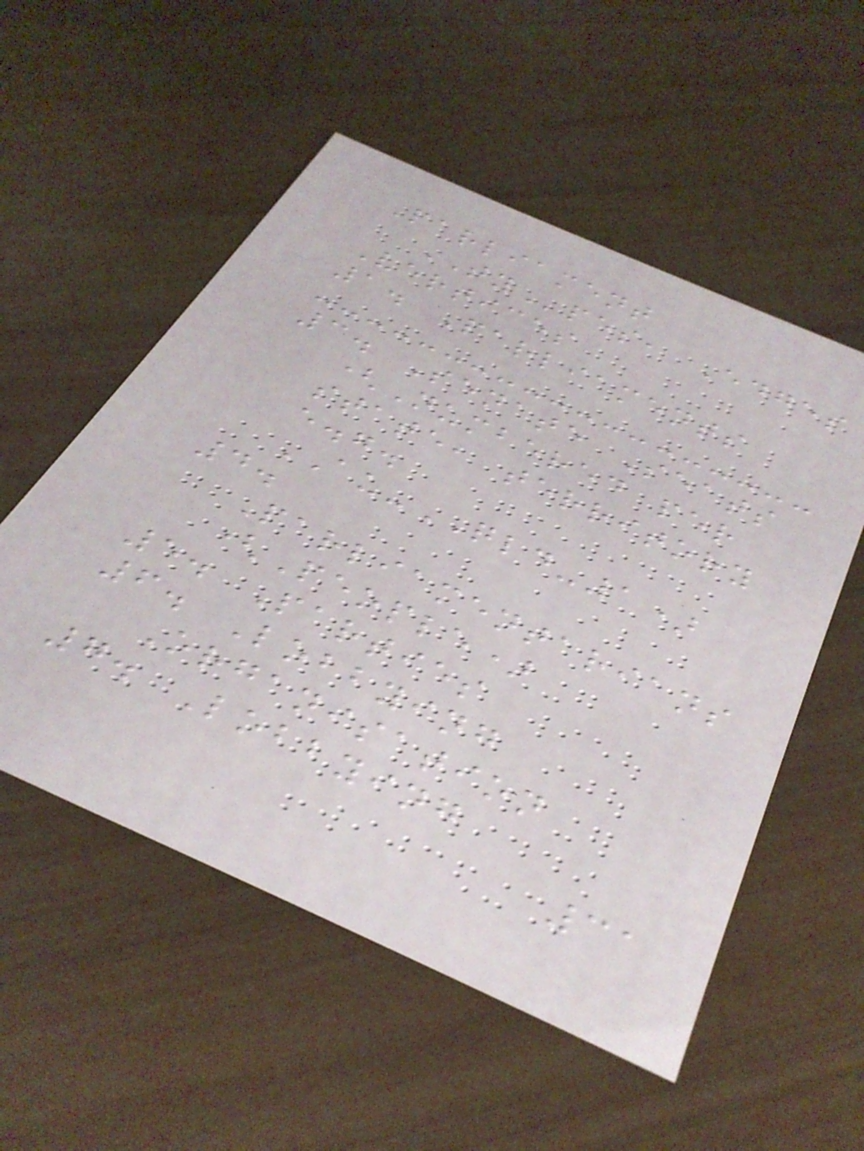Parliament
TYpes, Edges
Vertices
1. Parliaments
3. Senate Seats
(Numbered per
state, territory
e.g.
AU-QLD-1)
4.
Parliamentarians
(People)
5. Parties
6. Lobbying
Organisation
7. Lobbying
31
